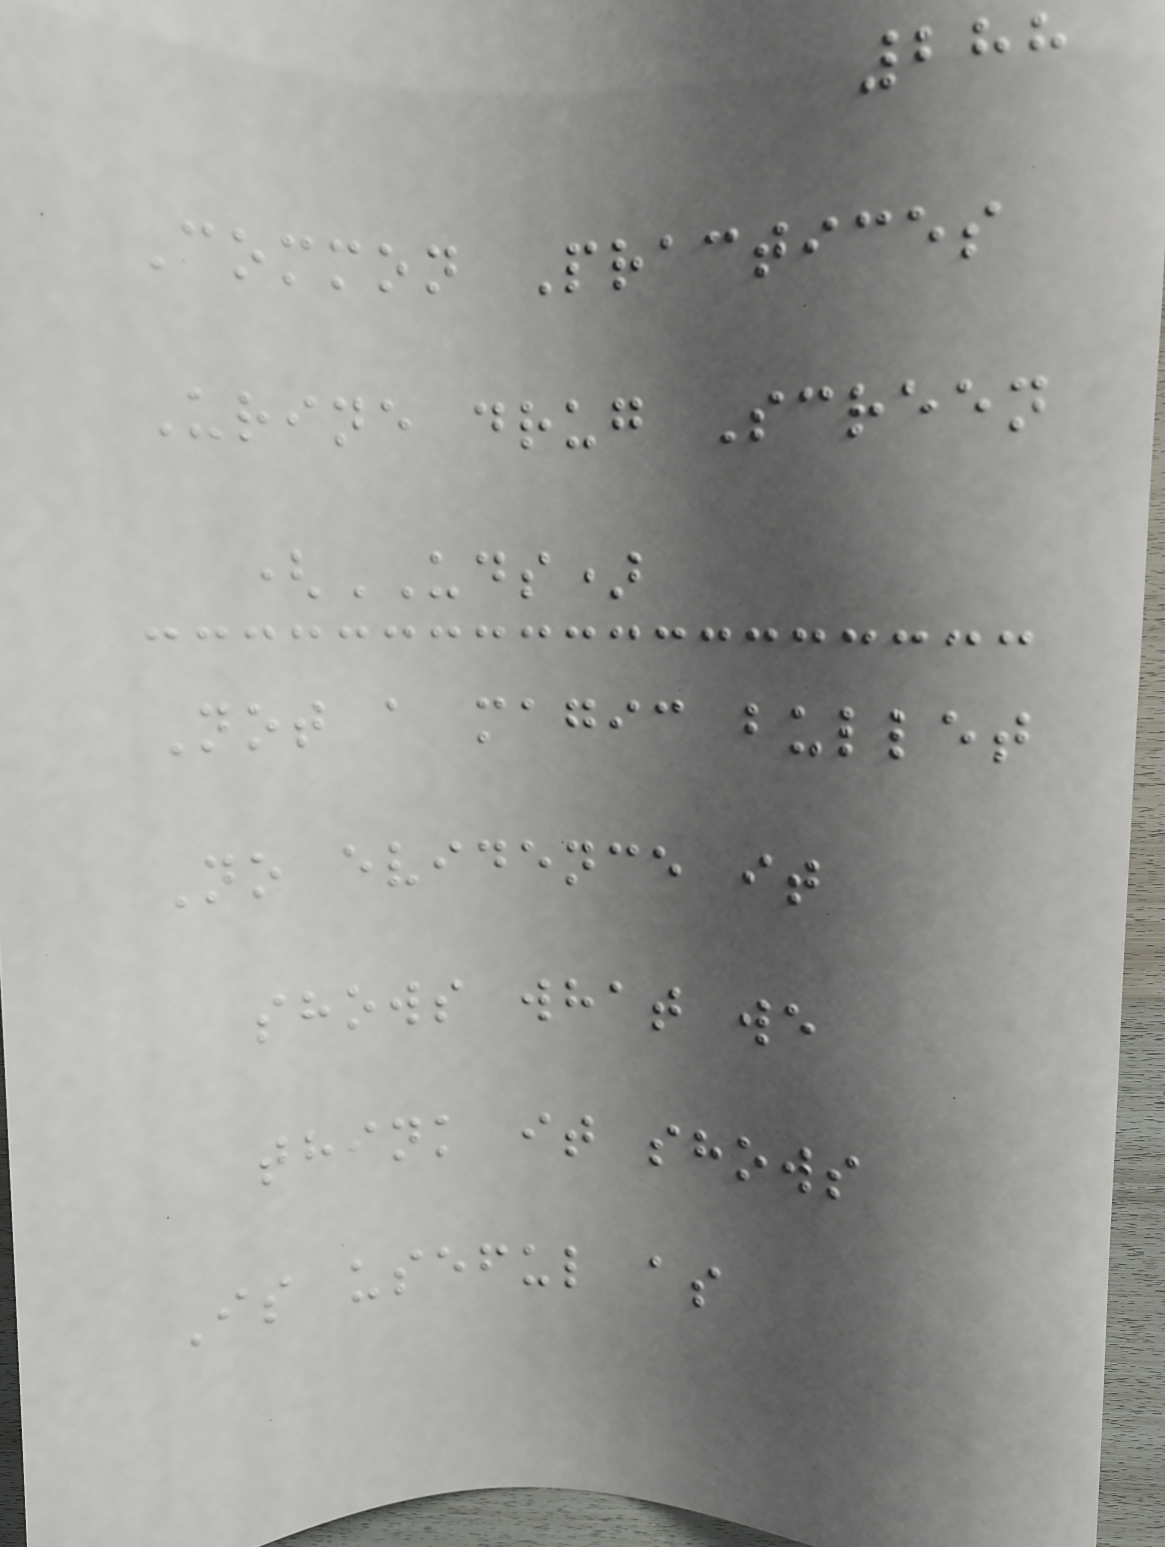288
Common Practices
Urine drug Screen
(UDS)
Not a magic bullet
No evidence it
shows what we
think it shows
Is useful as
